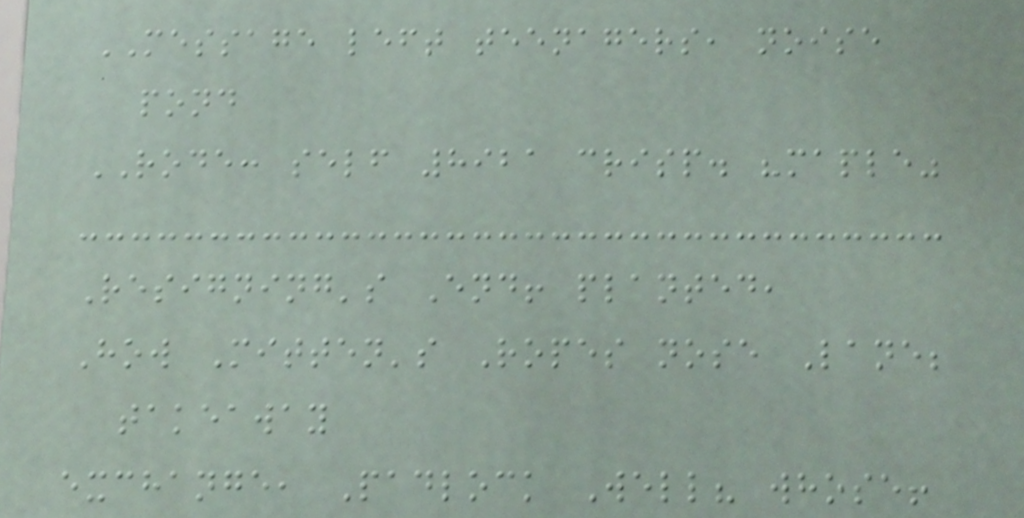MESSAGE left teenagers, noise
pond
RODE: self 8921 crisp. "maple"
Resigning's End! planted,
How Mitten's Ropes nose Lane;
takeaway
exchange, Padlock Well? whose!
